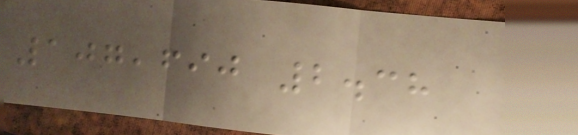107,690 2.38
